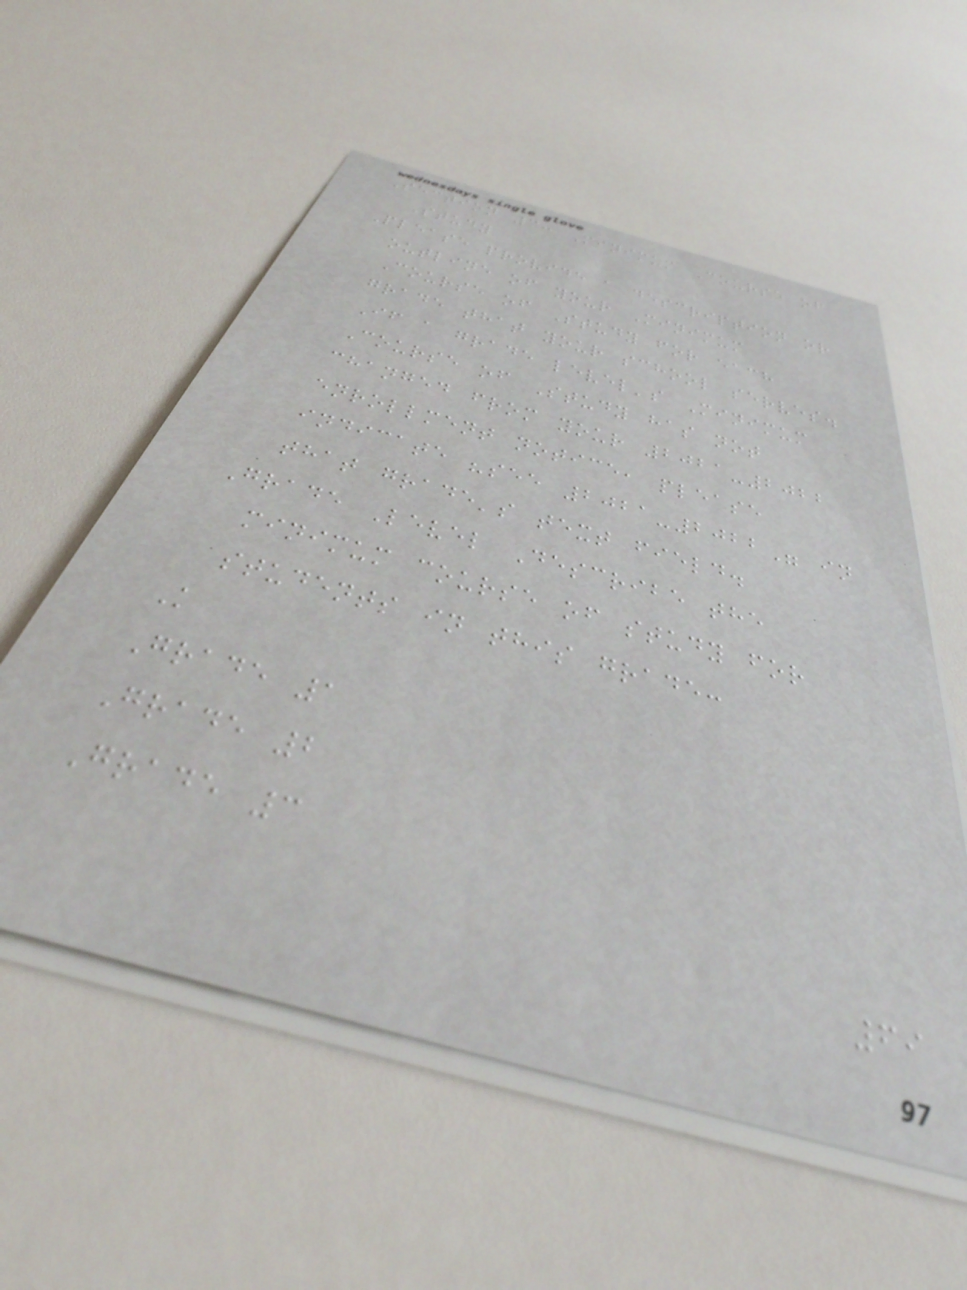Section 3: Minimum Course of
Study
Please provide a description or
outline of your Minimum
Course of Study for each
grade that your school serves.
If a grade level's Minimum
Course of Study has not
changed from your 2021-2022
enrollment notice, please
indicate "see 2021-2022" in
that grade's text field.
Grade Level Describe the
minimum course of study for
students in this grade:
K
Grade 1
Grade 2
Grade 3
69
